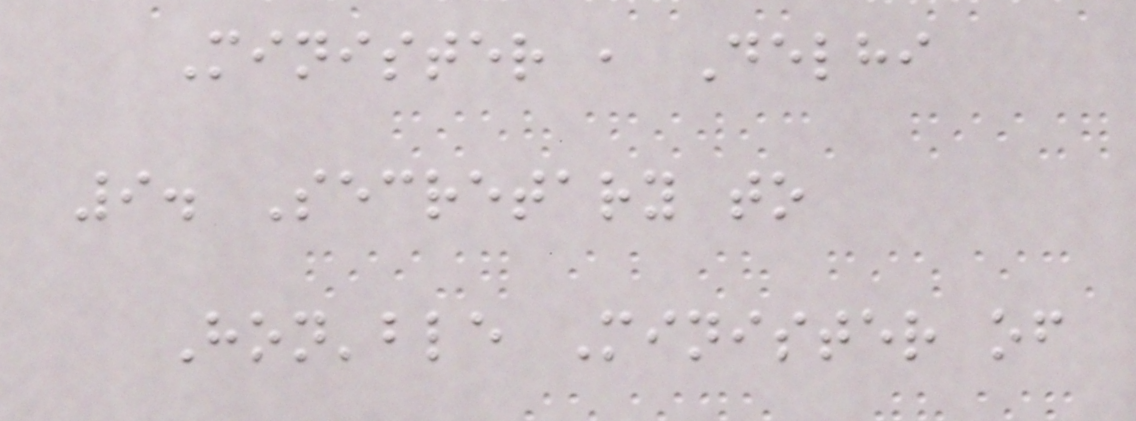Minister , Delhi
9. Secretary to
Hon'ble Minister of
